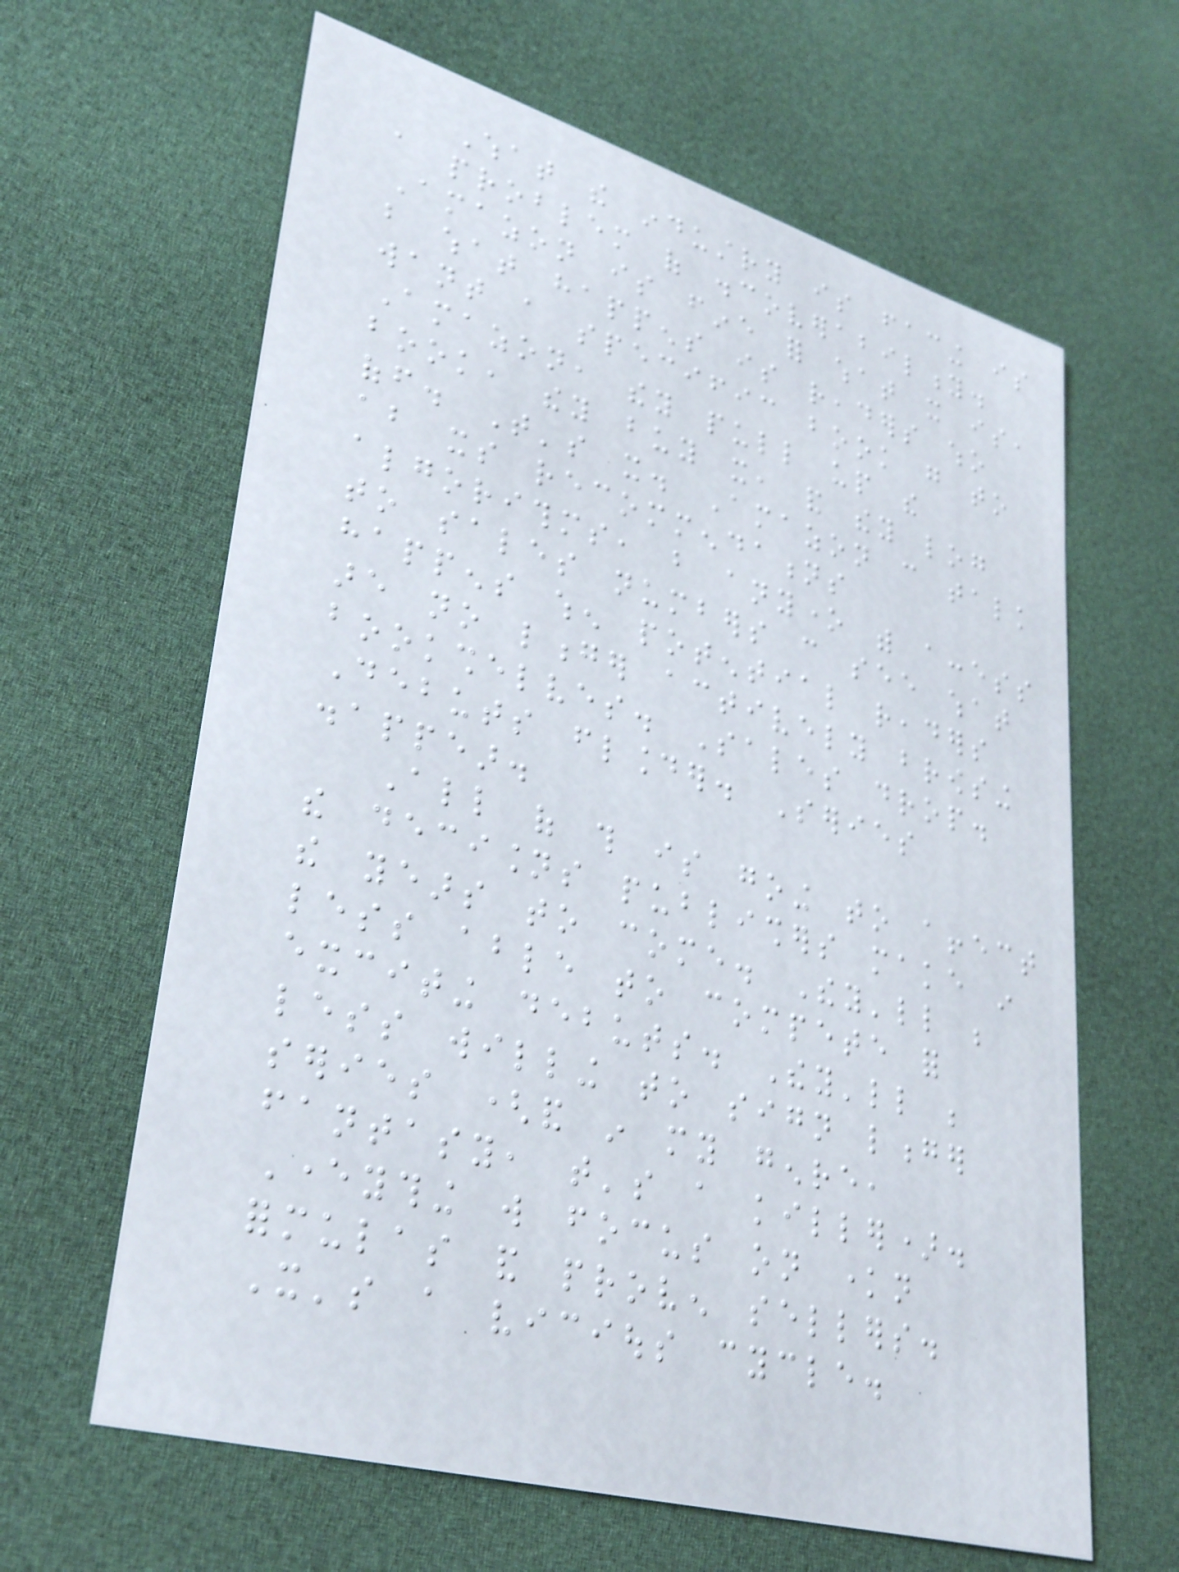What the industry is facing is
a problem of discoverability.
Amazon is fine for what it is,
but what happens is readers who
want a specific book go to
Amazon, they pull up the
book, they buy it, and they log
off. That's it. Amazon can talk
about its recommendations
algorithms, but anyone with access
to sales numbers can see what
happens when potential readers
are no longer actively browsing
bookshelves. Sales drop.
Debuts flounder. Series
disappear.
All of this is going to affect
the decisions publishers make in
the years to come. They'll be
less able to compete for
exciting debuts. They'll be
less willing to sign longer
series (and in my genre,
fantasy, that's a killer).
Everything will focus on known
formulas and proven sellers.
It's a vicious cycle.
